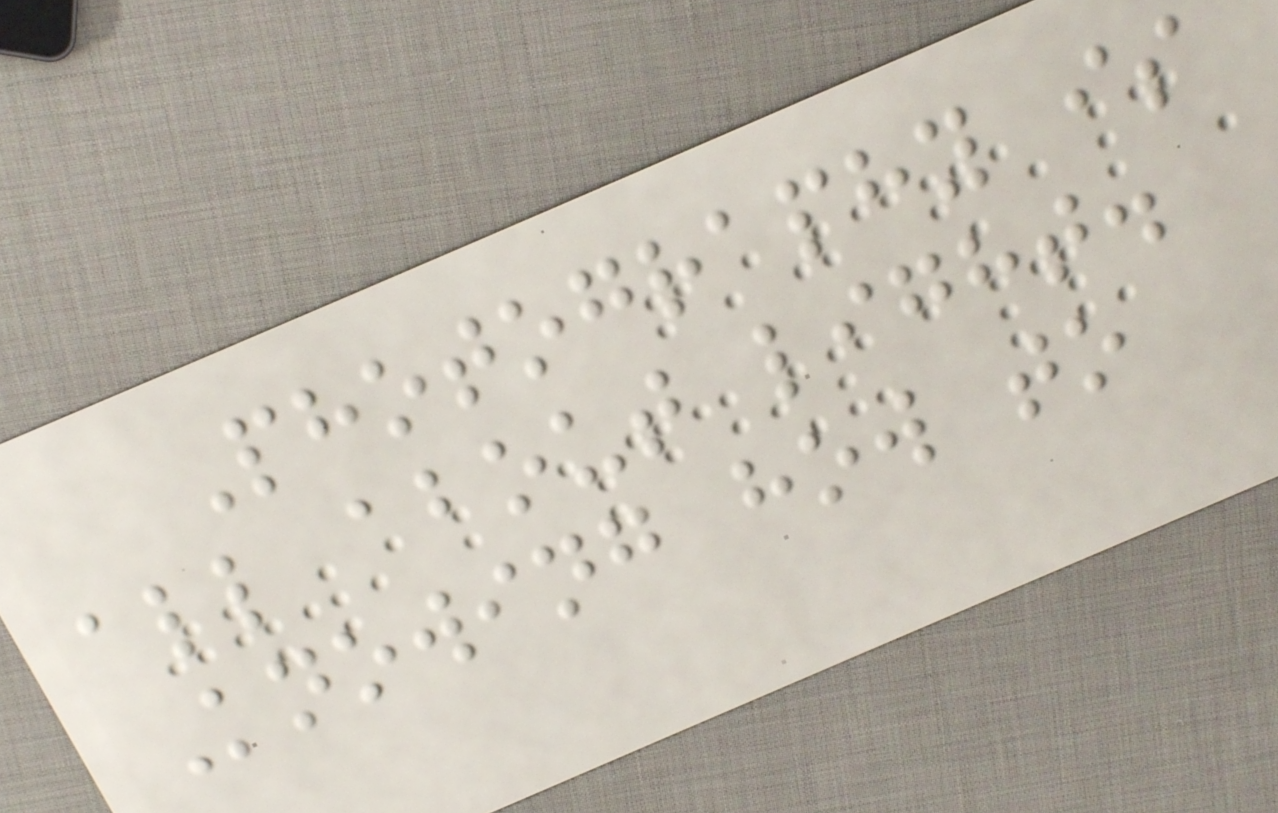Photography is
all about light.
Knowing how to
